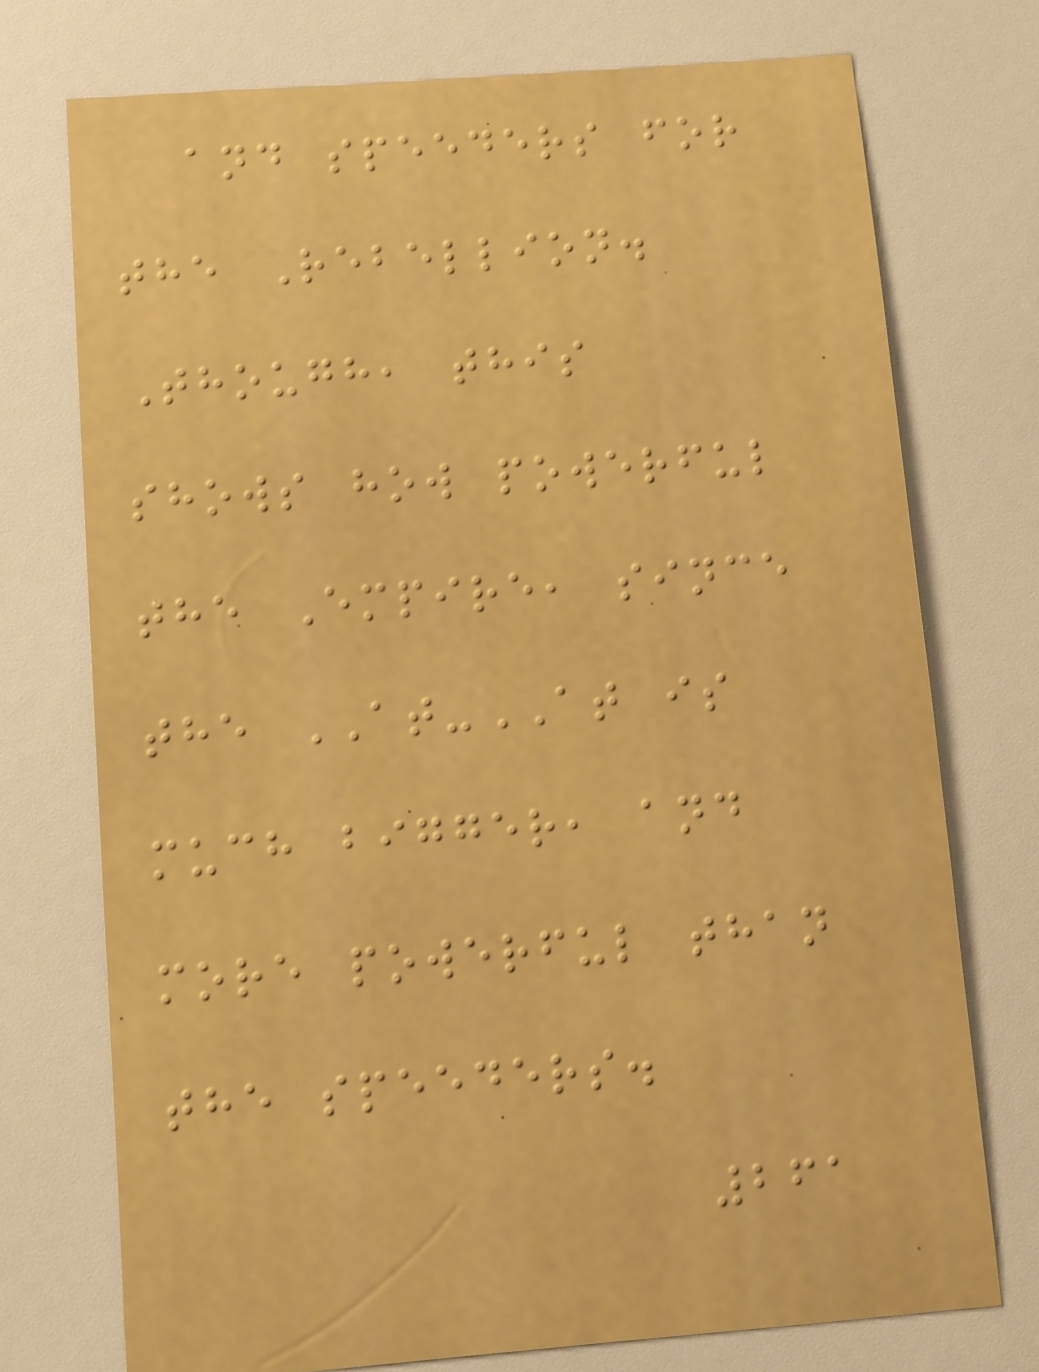and speeders for
the Rebellion.
Though, this
shows how powerful
the Empire, since
the AT-AT is
much bigger, and
more powerful than
the speeders.
261
